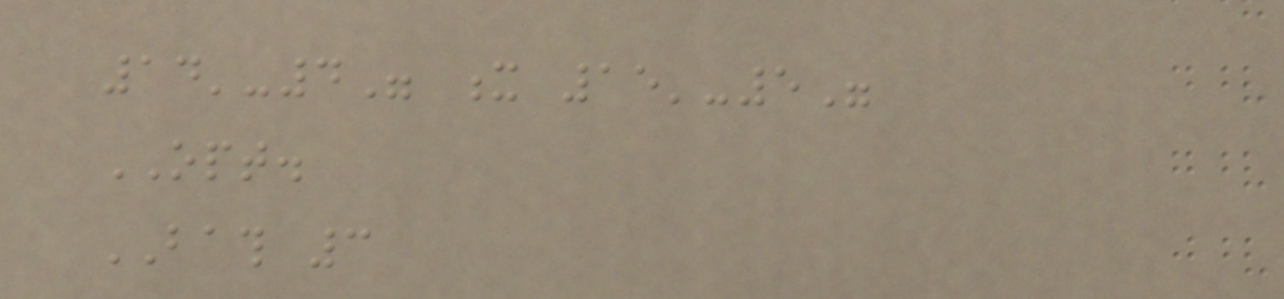14'-4" x 15'-5"
OPT.
BATH 3
